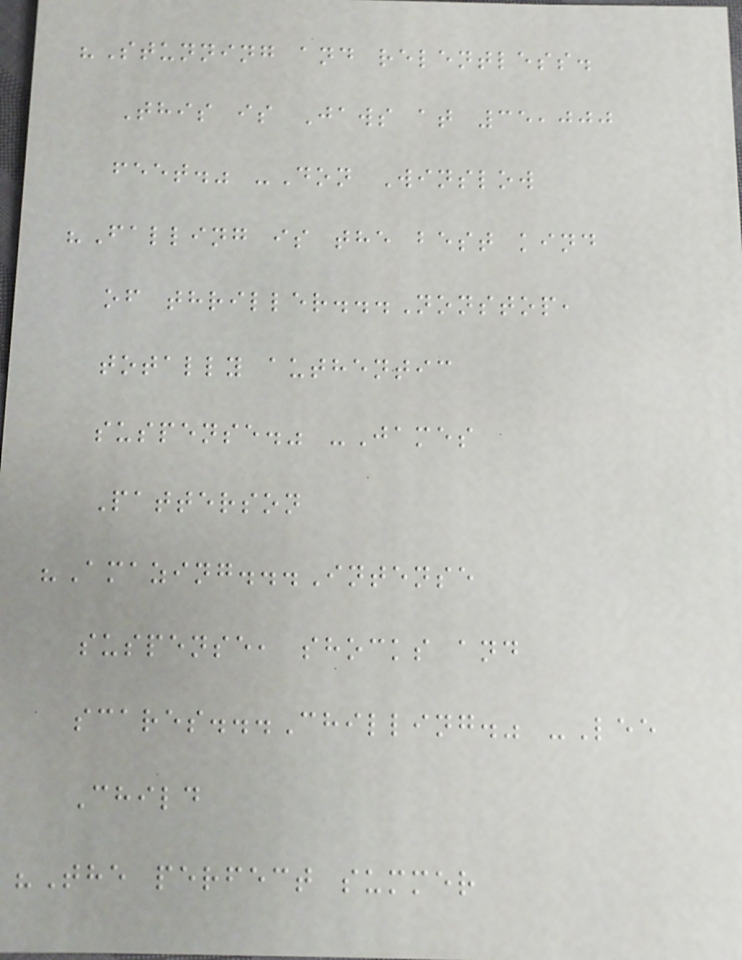"Stunning and relentless.
This is Jaws at 35,000
feet." -Don Winslow
"Falling is the best kind
of thriller...Nonstop,
totally authentic
suspense." -James
Patterson
"Amazing...Intense
suspense, shocks and
scares...Chilling." -Lee
Child
"The perfect summer
